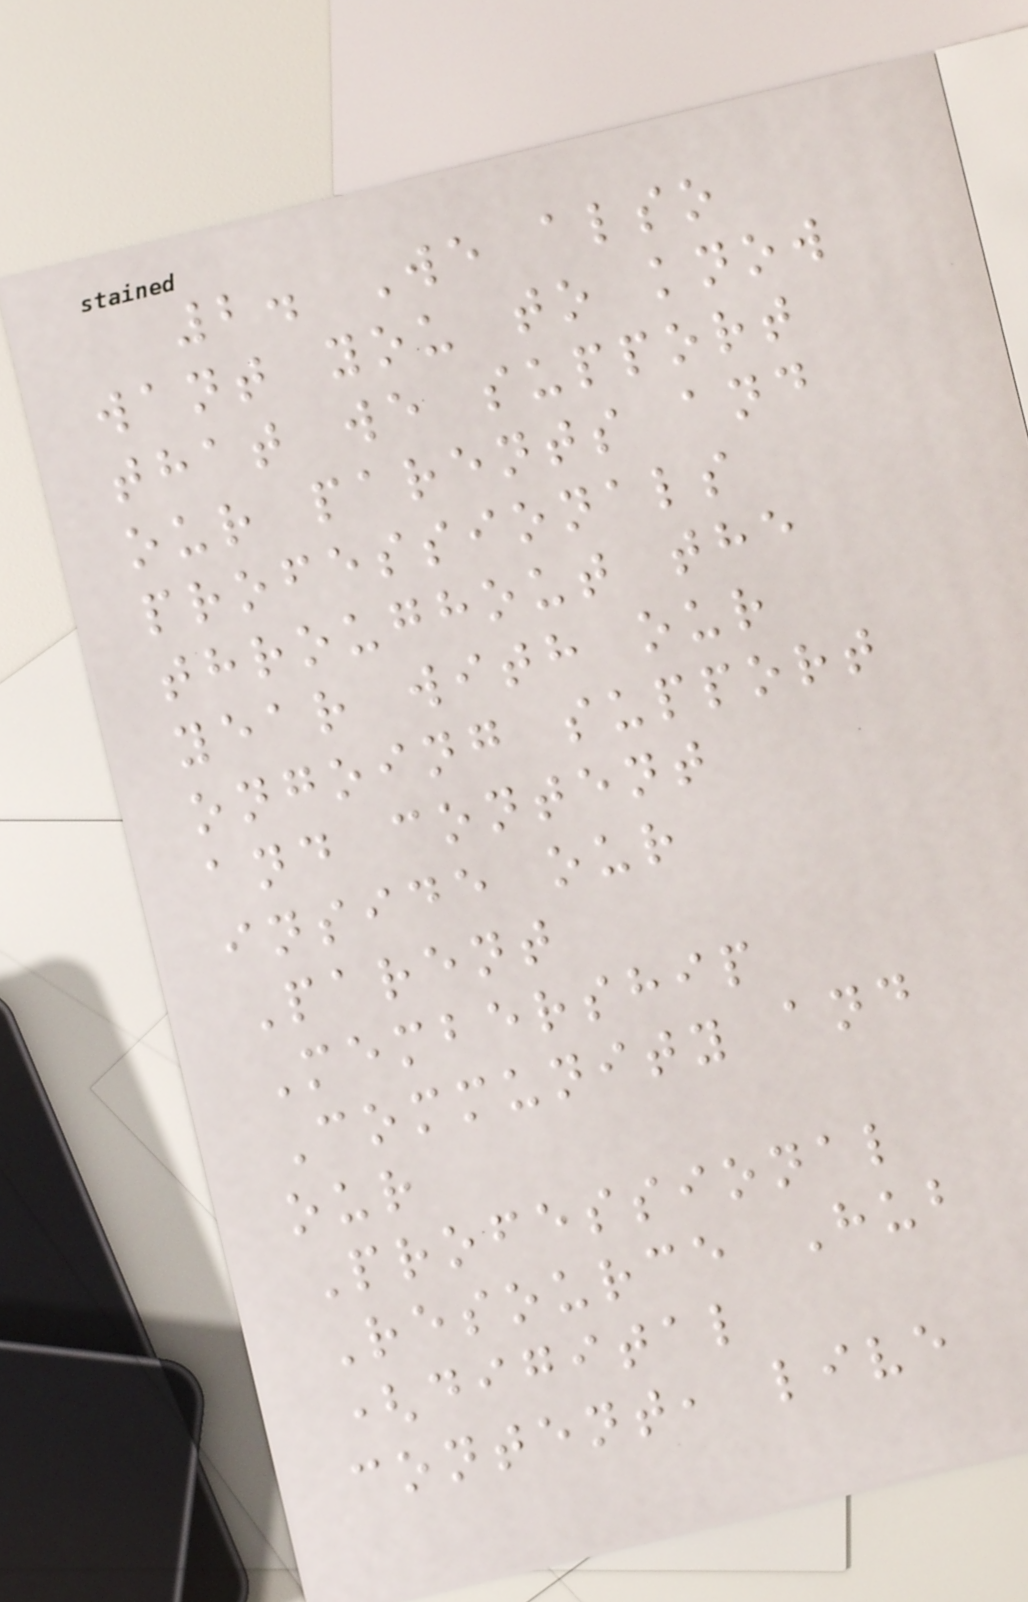2. We also
want you to know
that we support
our parents and
professionals
throughout the
year with our
ongoing support
and content
inside our
Parent
Membership
Community and
our
Professional
Resource Hub
(digital
content, live
